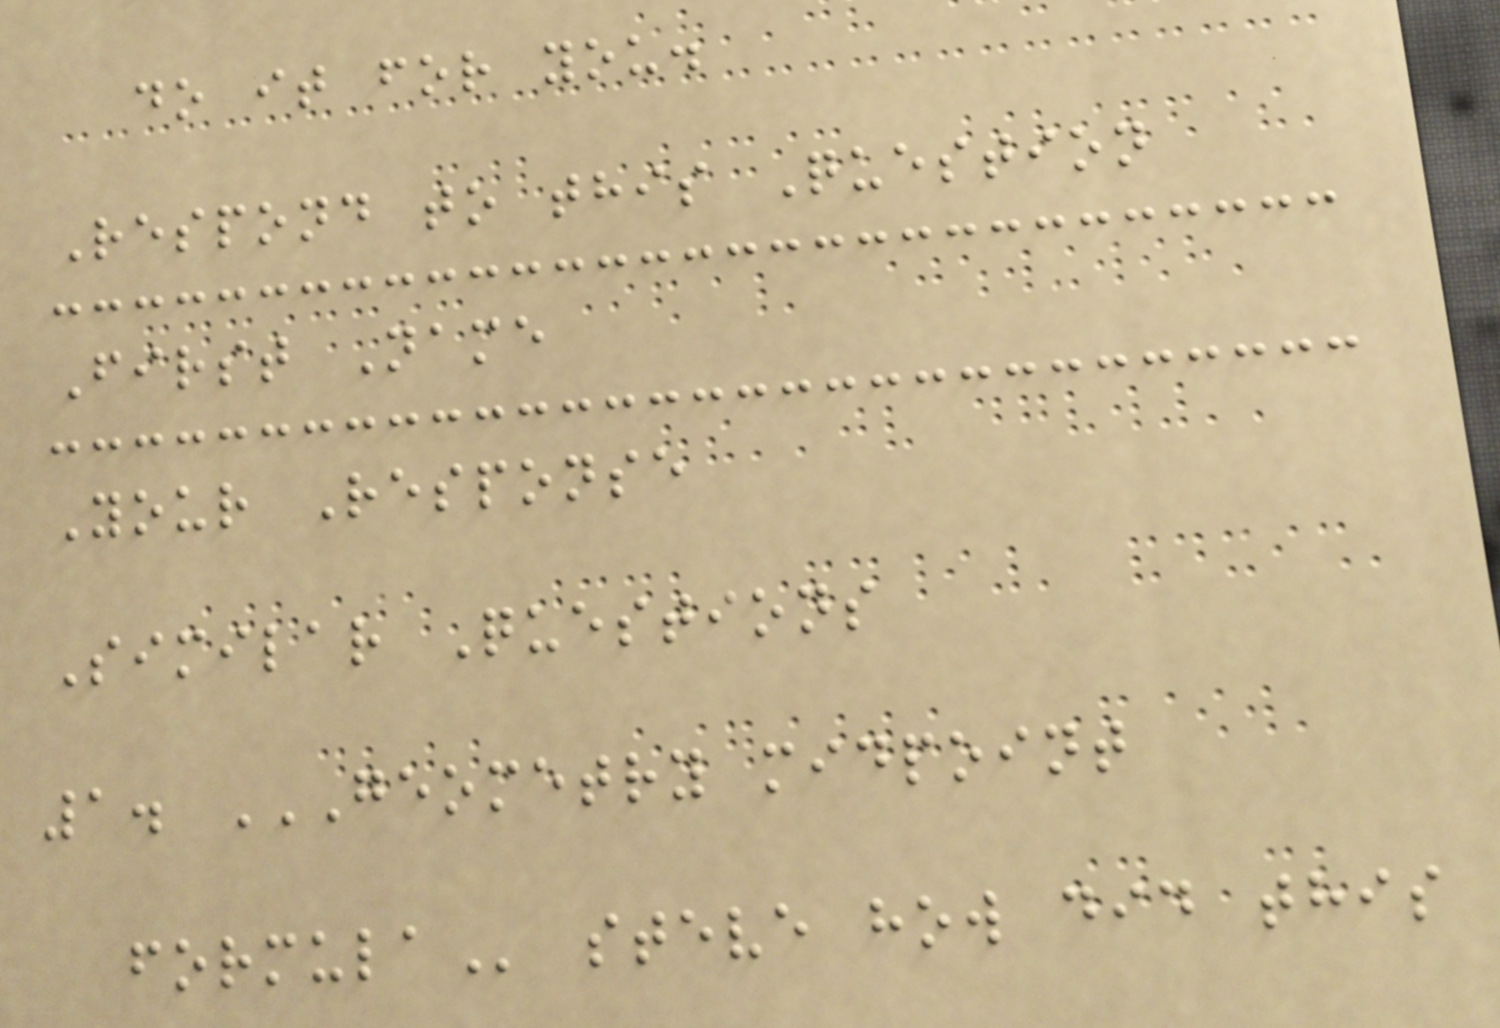do it for you.
Respond to this Question
First Name
Your Response
Similar Questions
1. GEOMETRY MIDPOINT
FORMULA steve how did this
